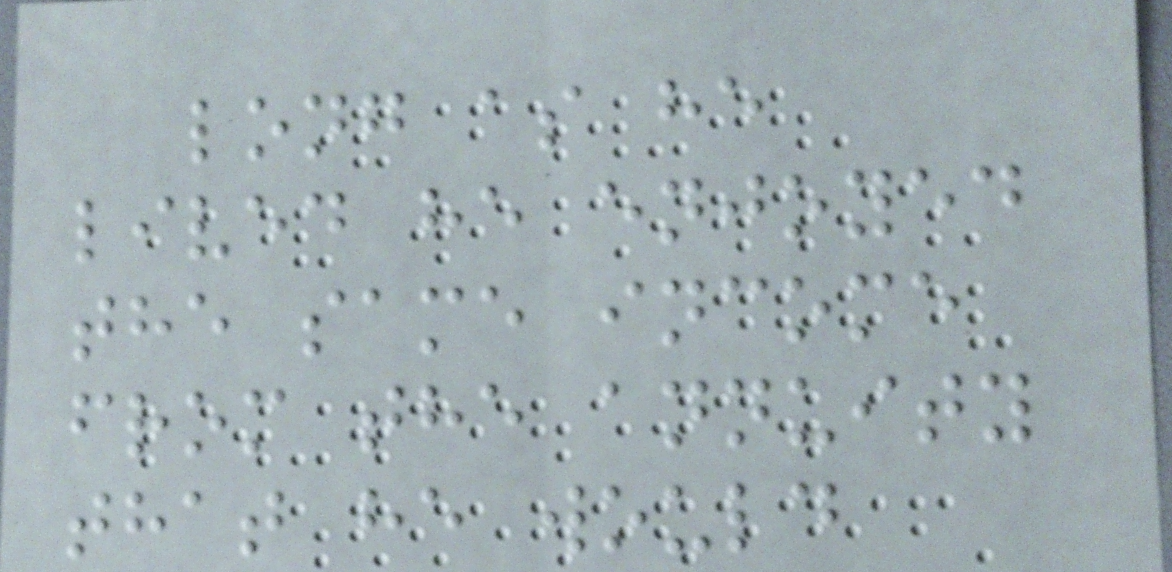long as he
lived he enjoyed
the same income
from the annuity
that he would
